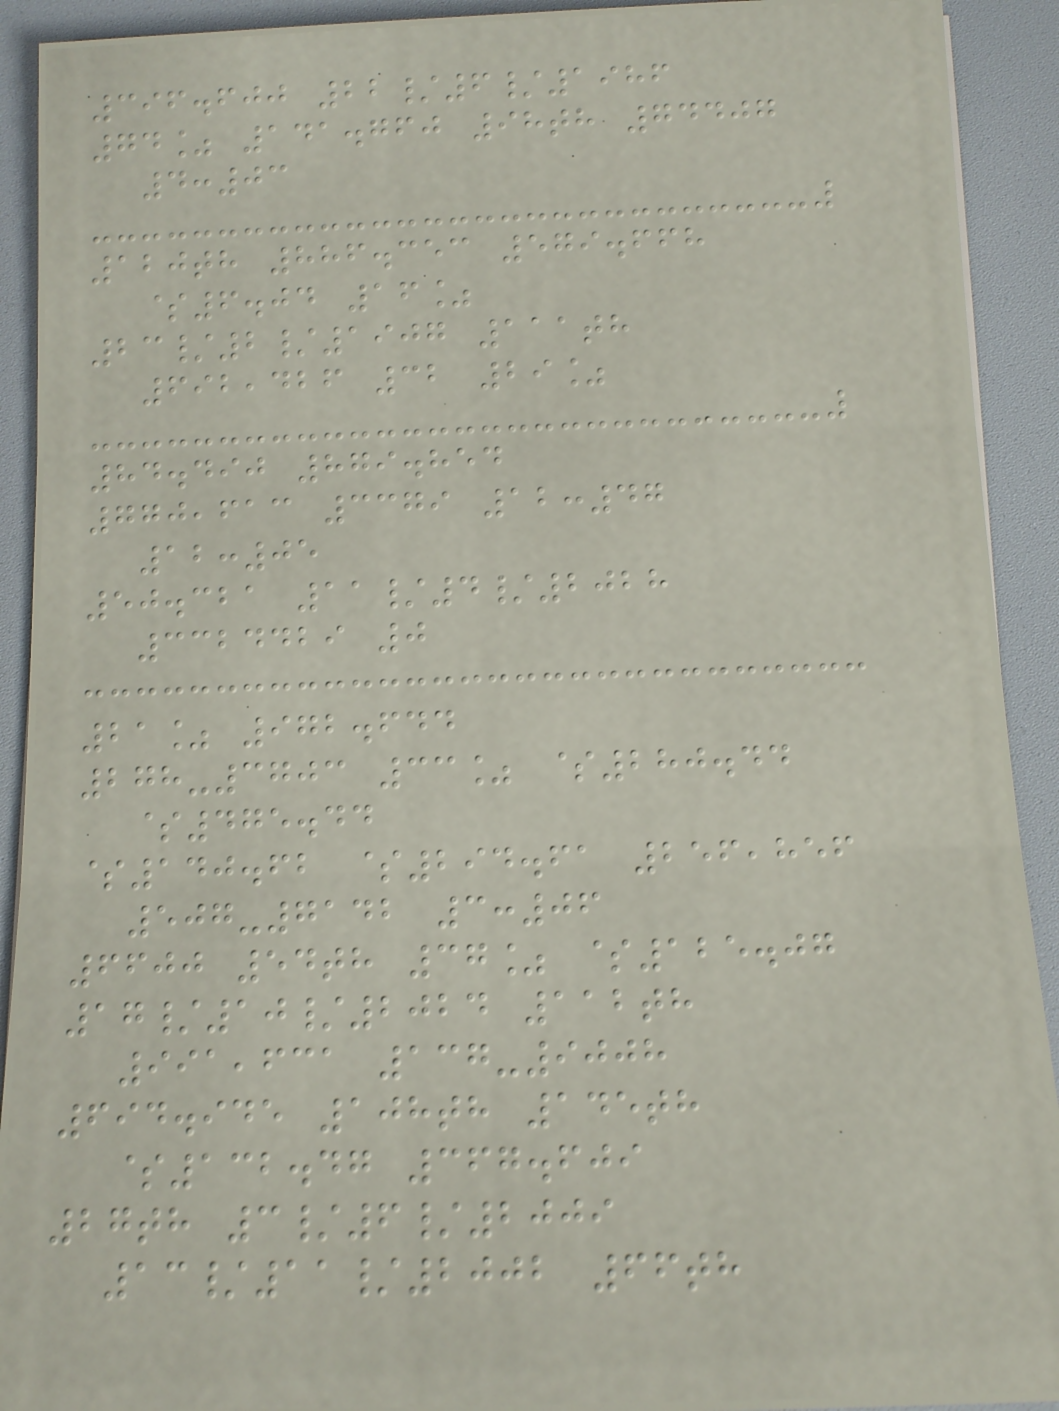396.600 22/6/1986
74% 141.760 98th 74407
4:03
120th 886.353 579.668
$6.04 16%
23/2/1907 111th
692,426 32 29%
84.490 879.854
770,613 3379 12:47
12:05
50.321 11/4/2028
3324429 0
21% 972.644
278-3703 33% $280.44
$475.44
$140.62 $294.61 256,856
507-7142 3:06
6600 54th 37% $125.07
17/10/2024 112th
991,631 137-9008
694.945 108th 145th
$132.47 367.609
27th 3/6/2009
13/11/2002 66th
